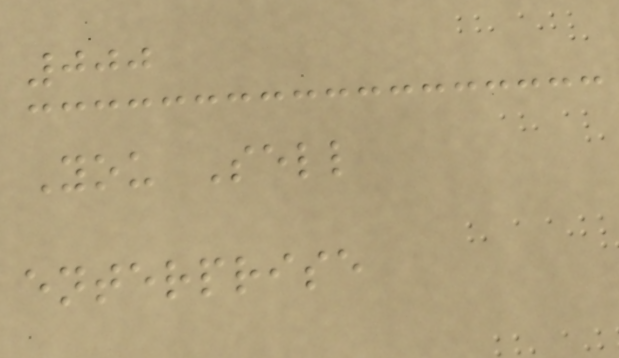000
You Sell
enterprise
